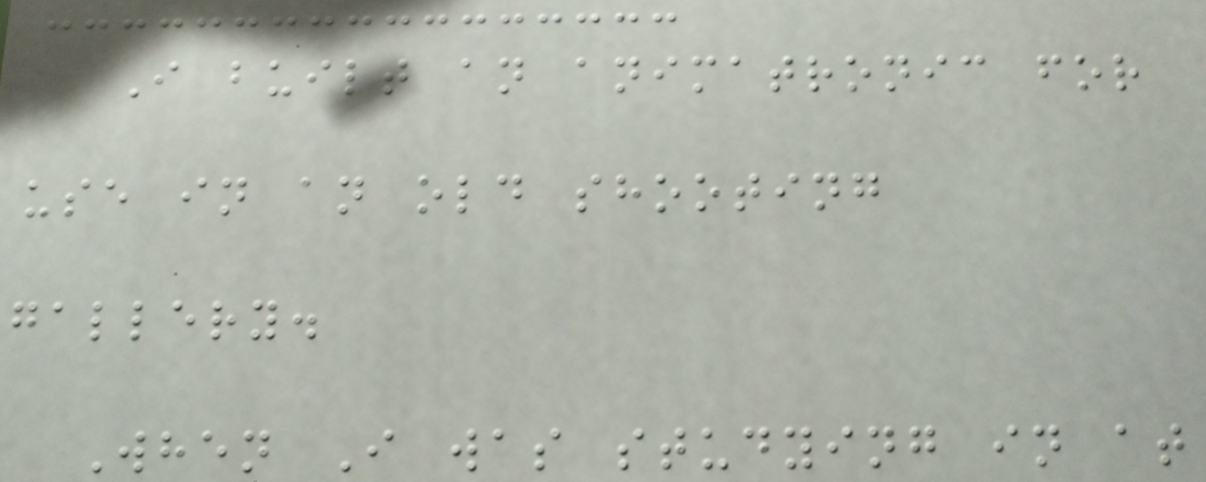I built an animatronic for
use in an old shooting
gallery.
When I was studying in at
